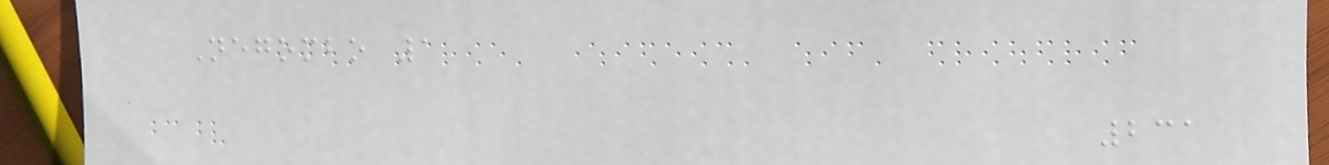Negombo 1
231
